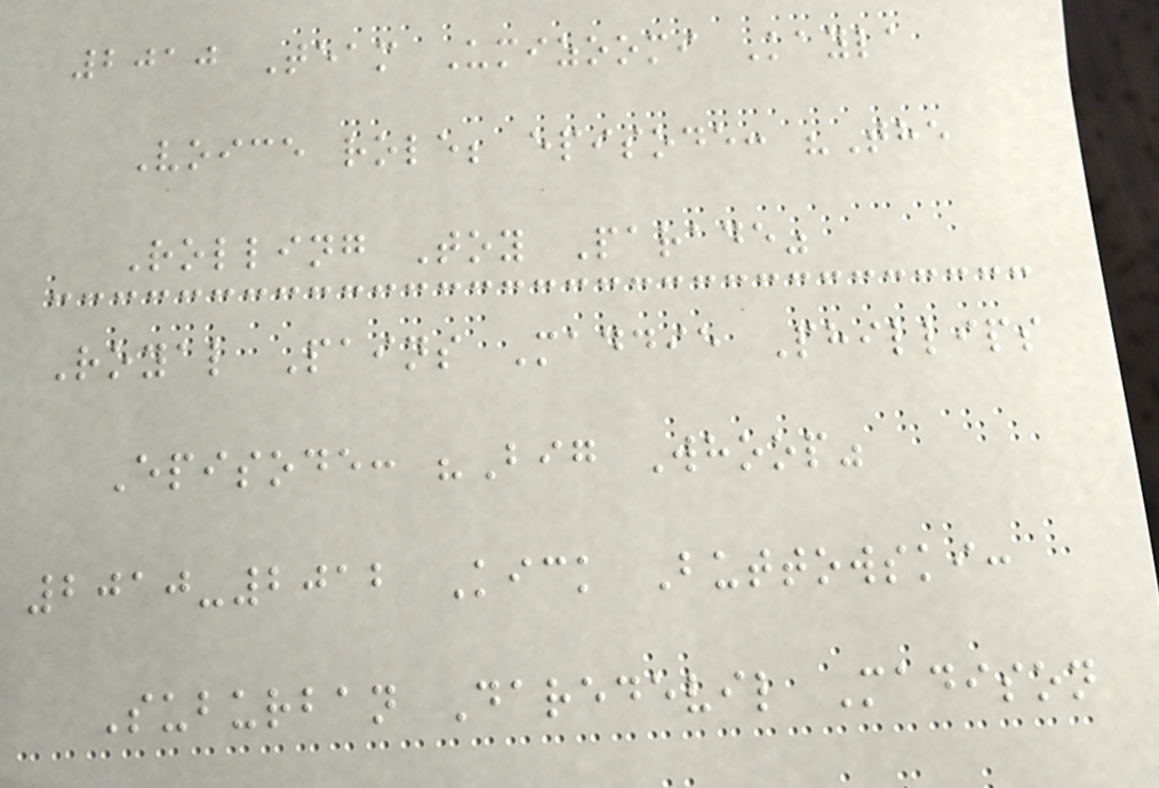2010 Team Umizoomi Kayla
Voice role; episode: "The
Rolling Toy Parade"
Royal Pains Maddie Phillips
Episode: "Big Whoop"
2010-2012 Kick Buttowski:
Suburban Daredevil Madison
